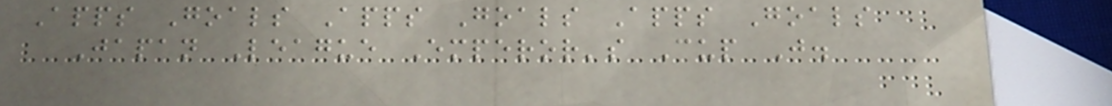Apps Goals Apps Goals Apps Goals
Japan League Emperor's Cup J.
